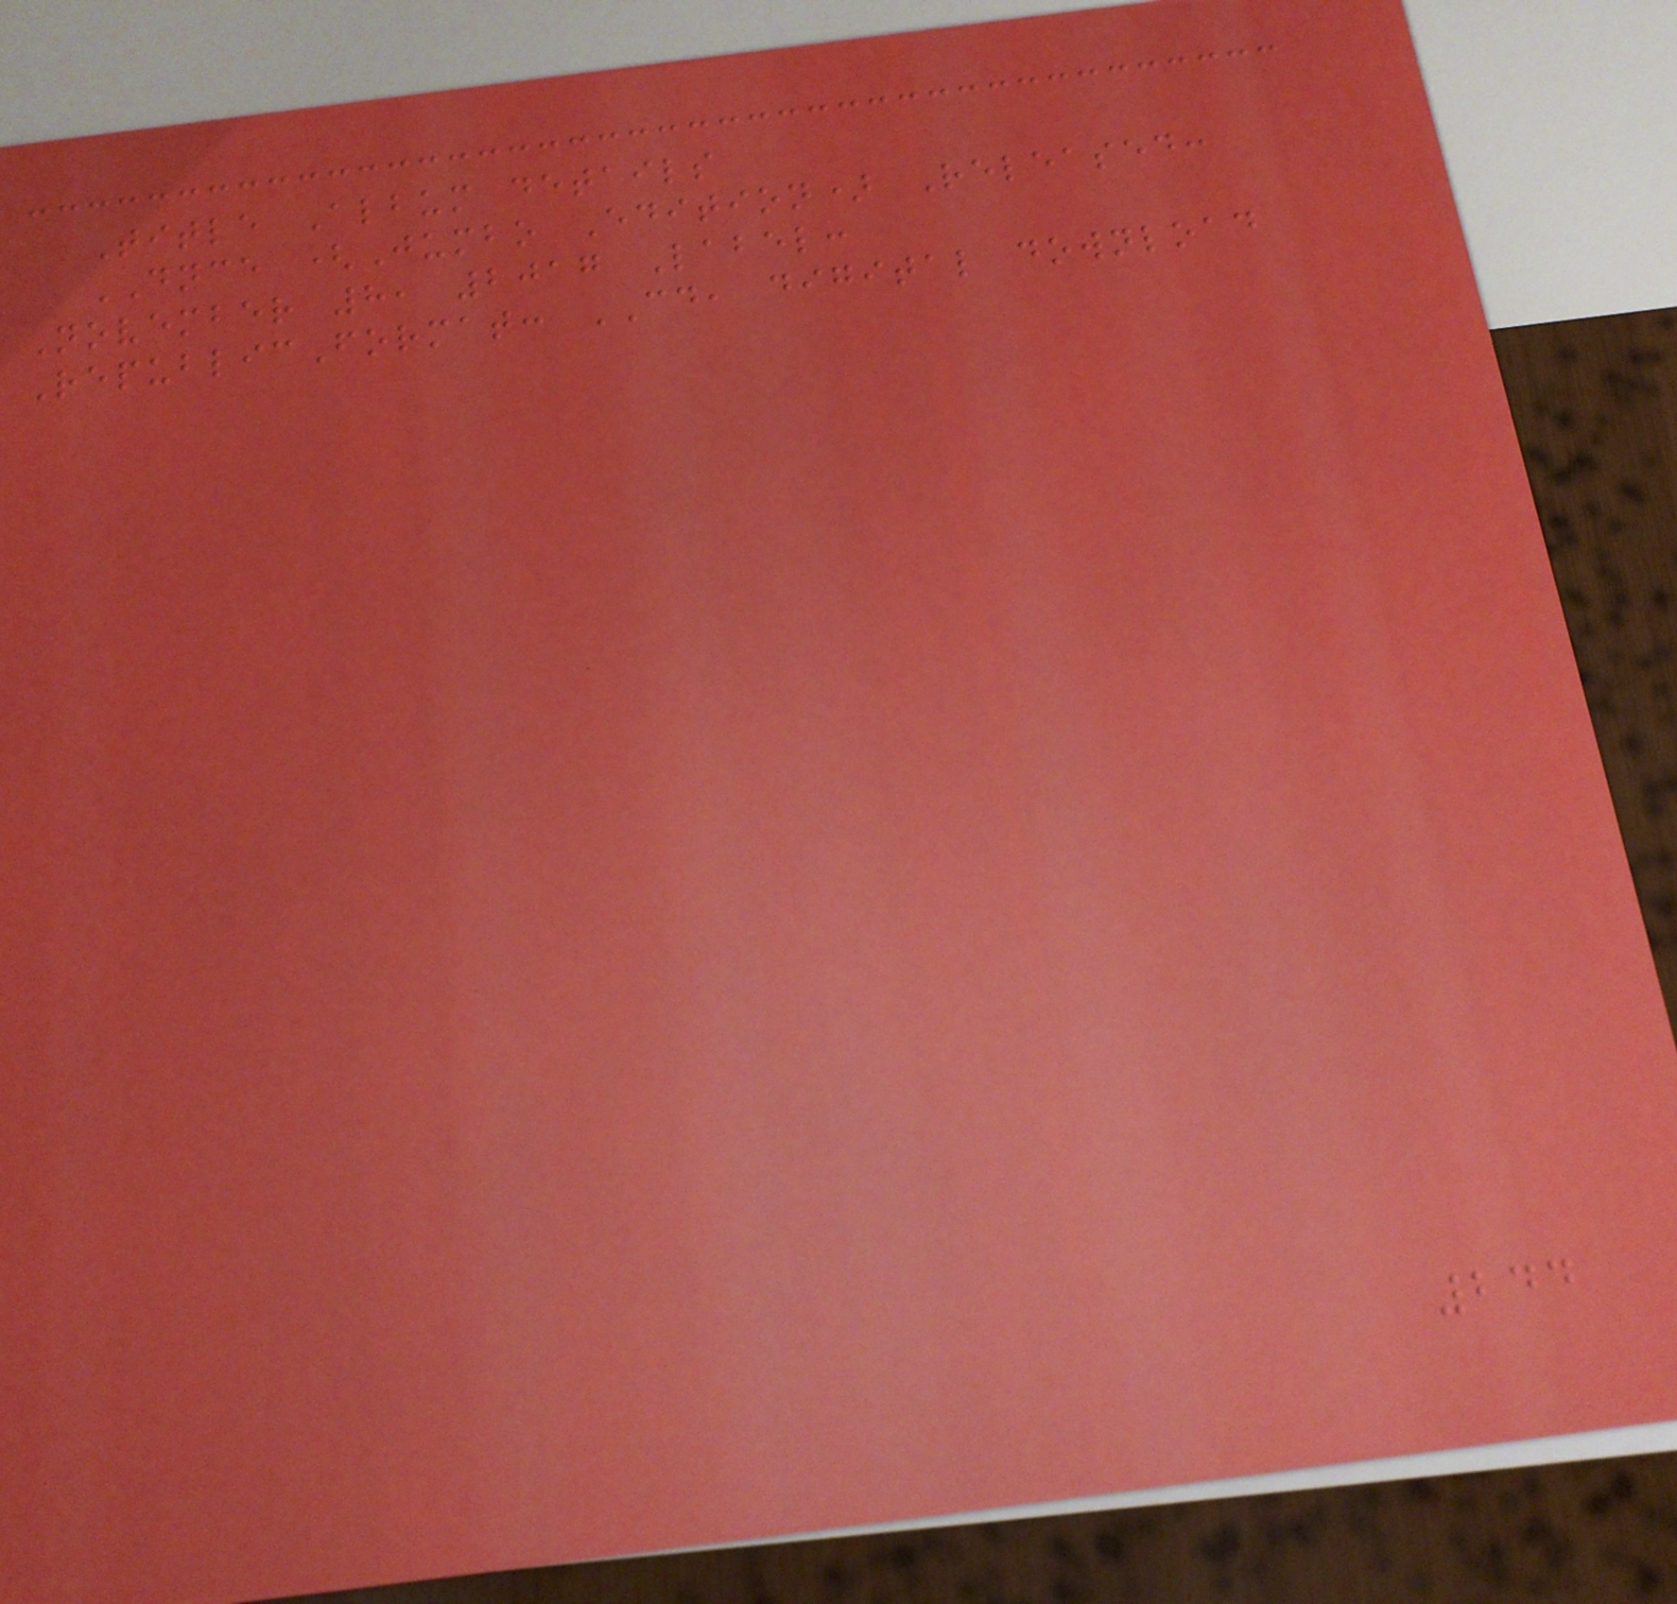Title Album details
DNCE (Jumbo Edition) Released:
November 8, 2017 Label:
RepublicFormat: CD, digital download
244
